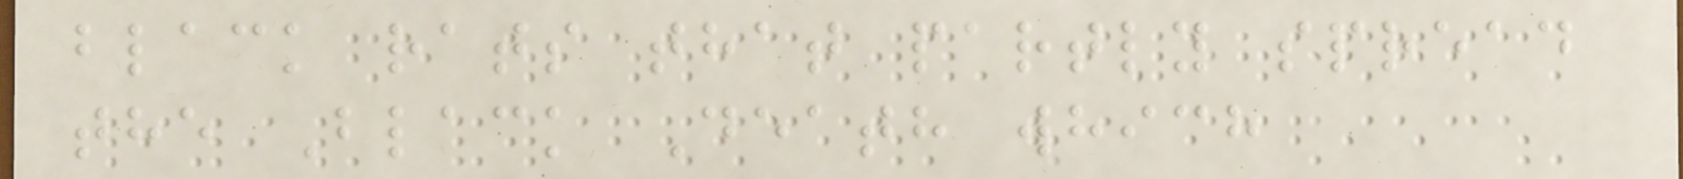black rats that partly spread
the Black Death which
